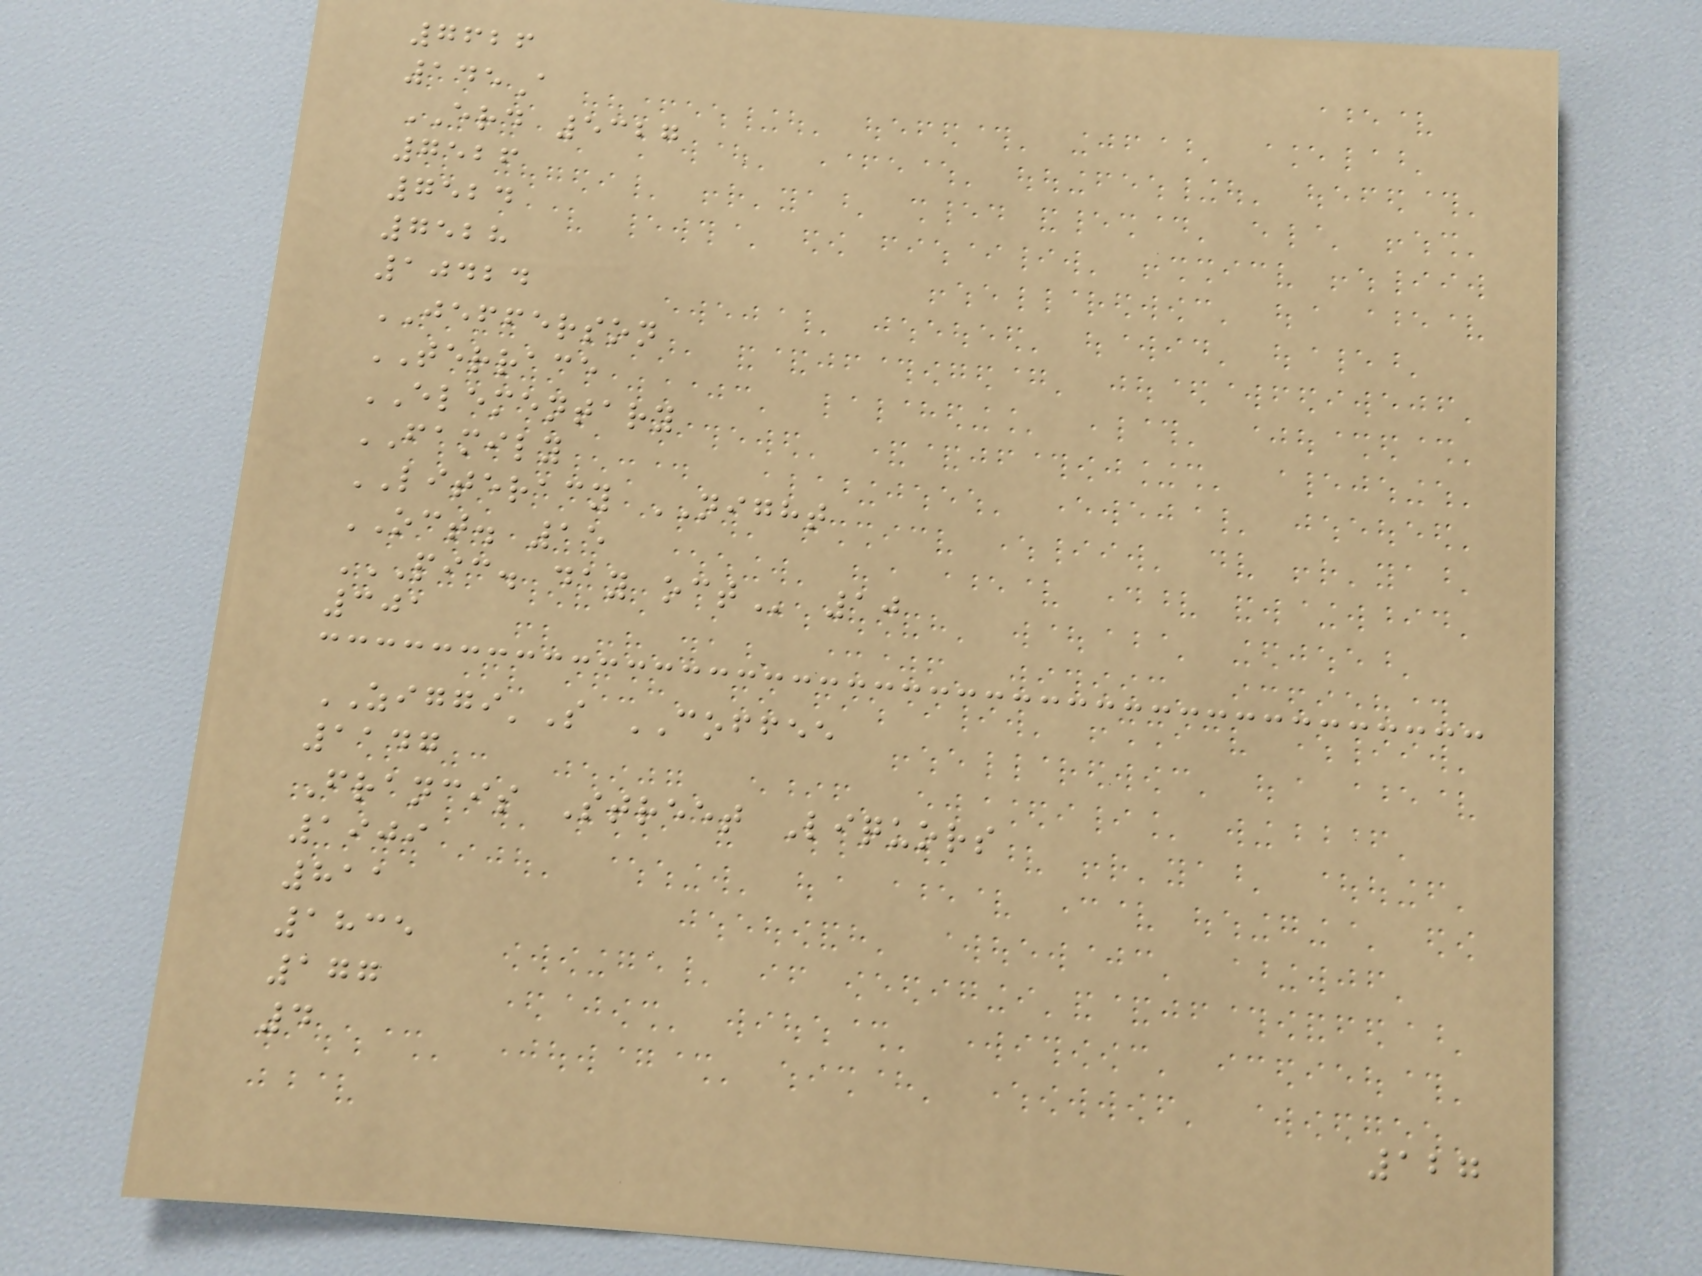7626
145A
ERD 5327
7526
7524
7528
10424
JEFFERSON
TERRACE
ELEMENTARY
FAMILY
LITERACY NIGHT
OCT. 15
PIC. DAY OCT 10
301
ZIGGI'S COFFEE
1147
Francis Street Liquors
1909
811
1835
177
4
127
